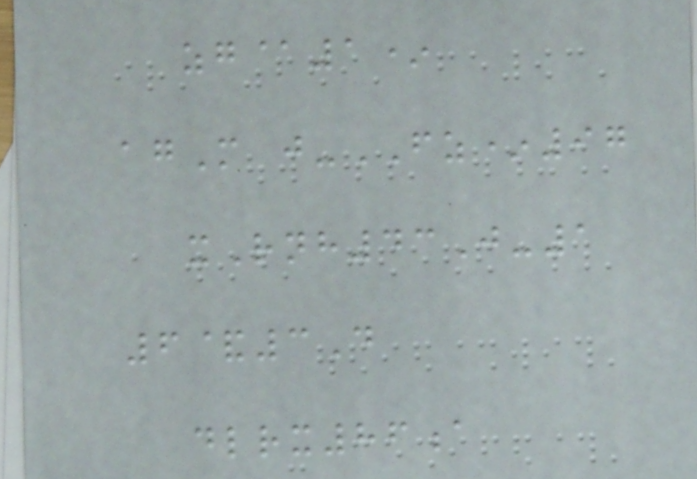zg@1*
agM j-FZ*97
xRnh43J-1
6&3D
dlrx86a
